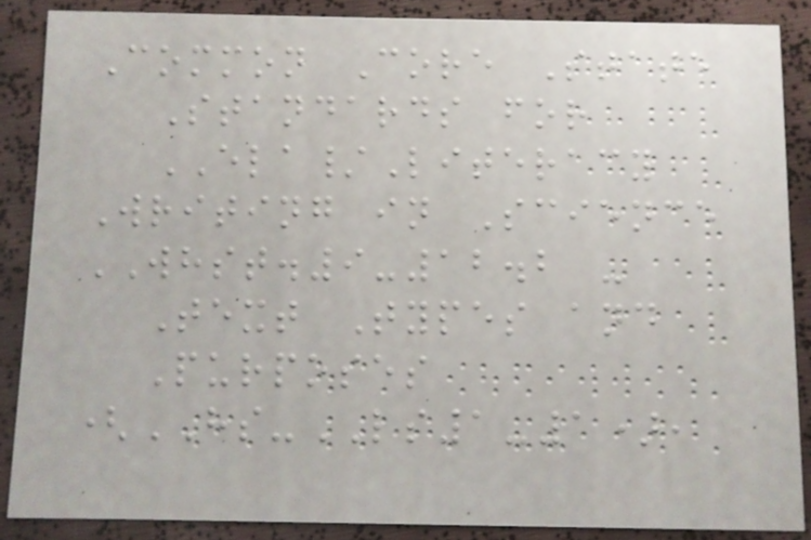Common Core State
Standards for
ELA/Literacy
Writing in Science
WHST.9-12.2 -
Text Types and
Purposes
(HS-LS1-1),
